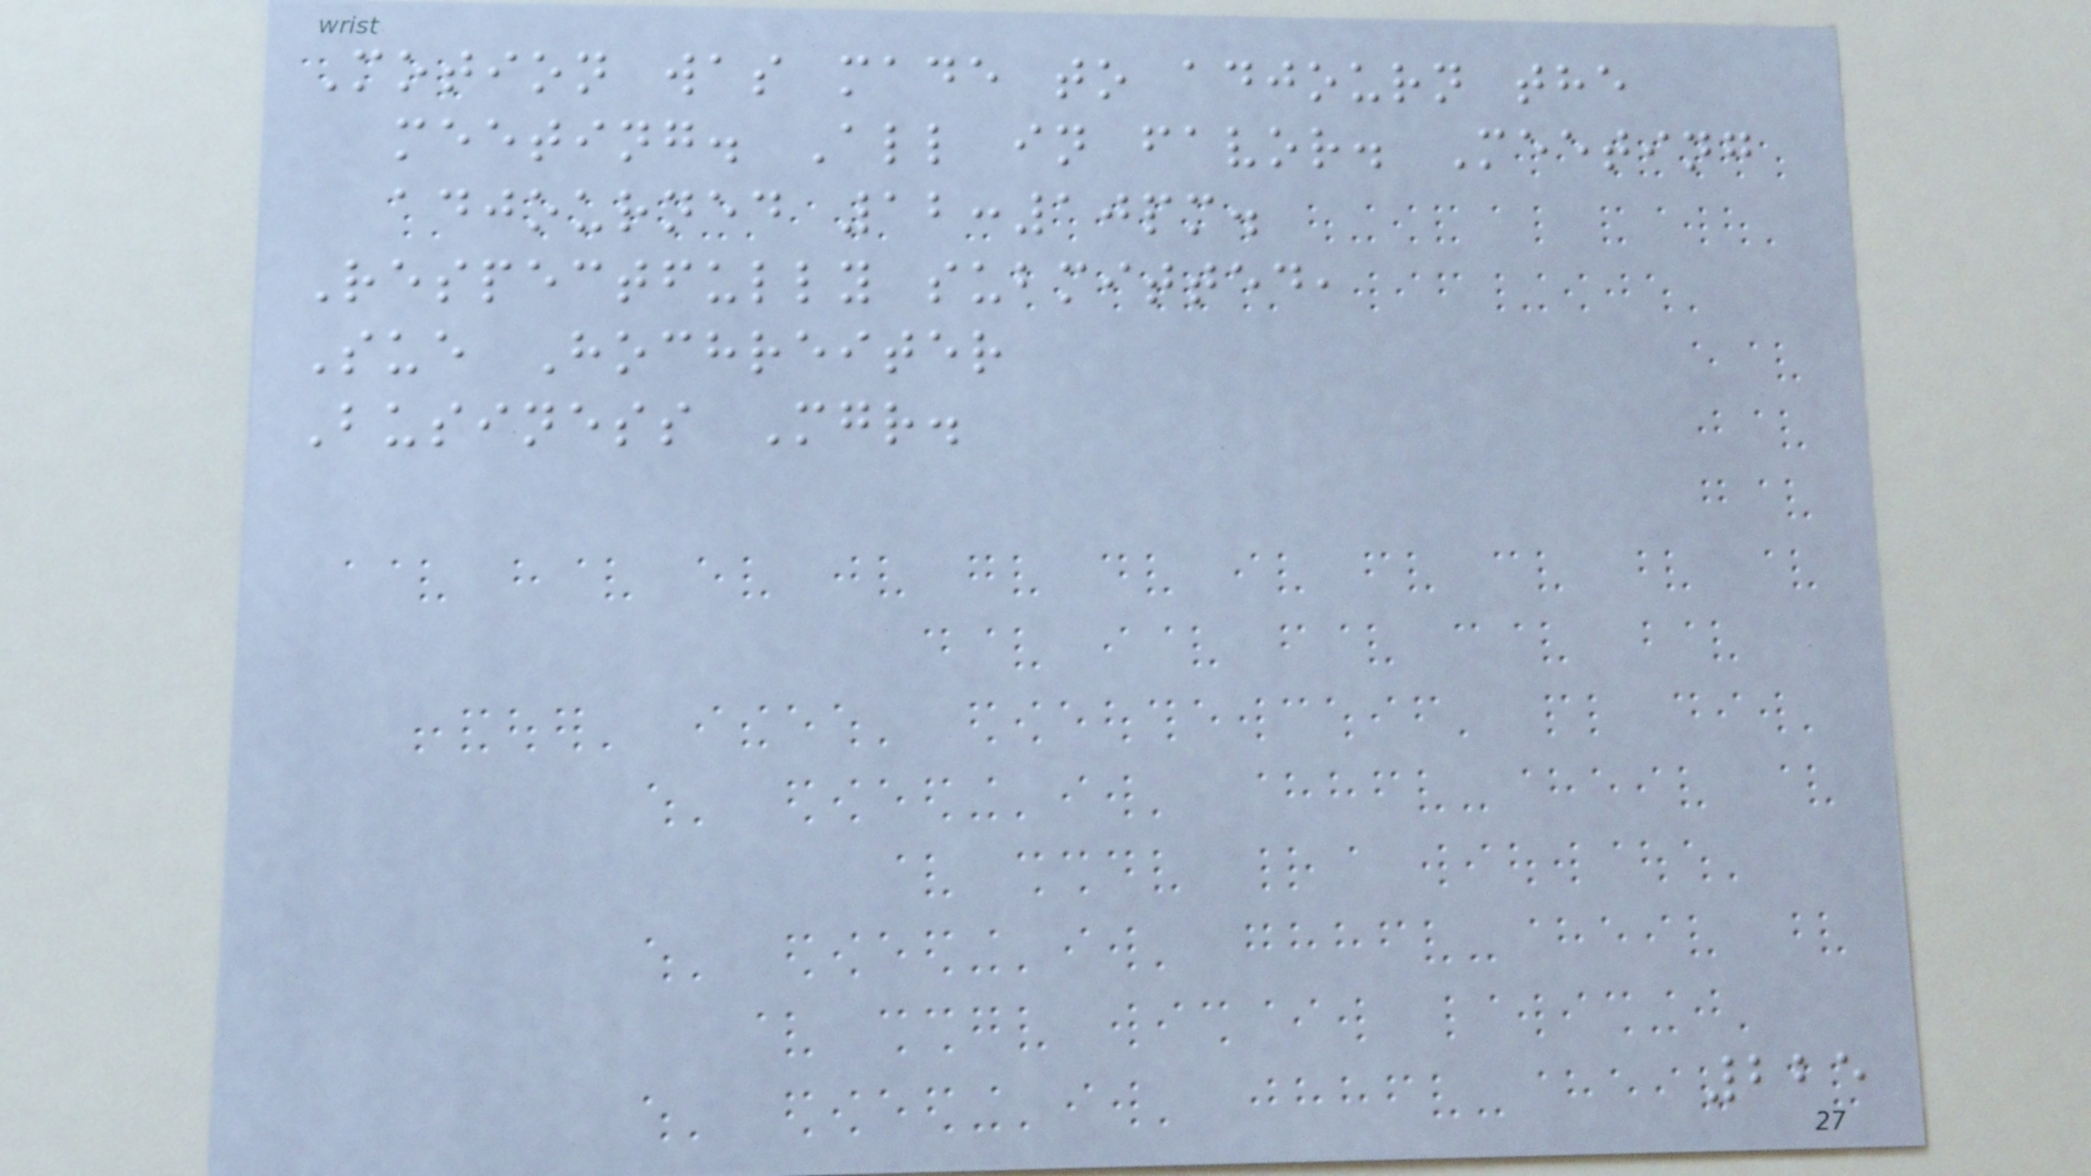Motion was made to adjourn the
meeting. All in favor. Meeting
adjourned 12:10pm.
Respectfully submitted,
Sue Hochreiter
Business Mgr.
225
